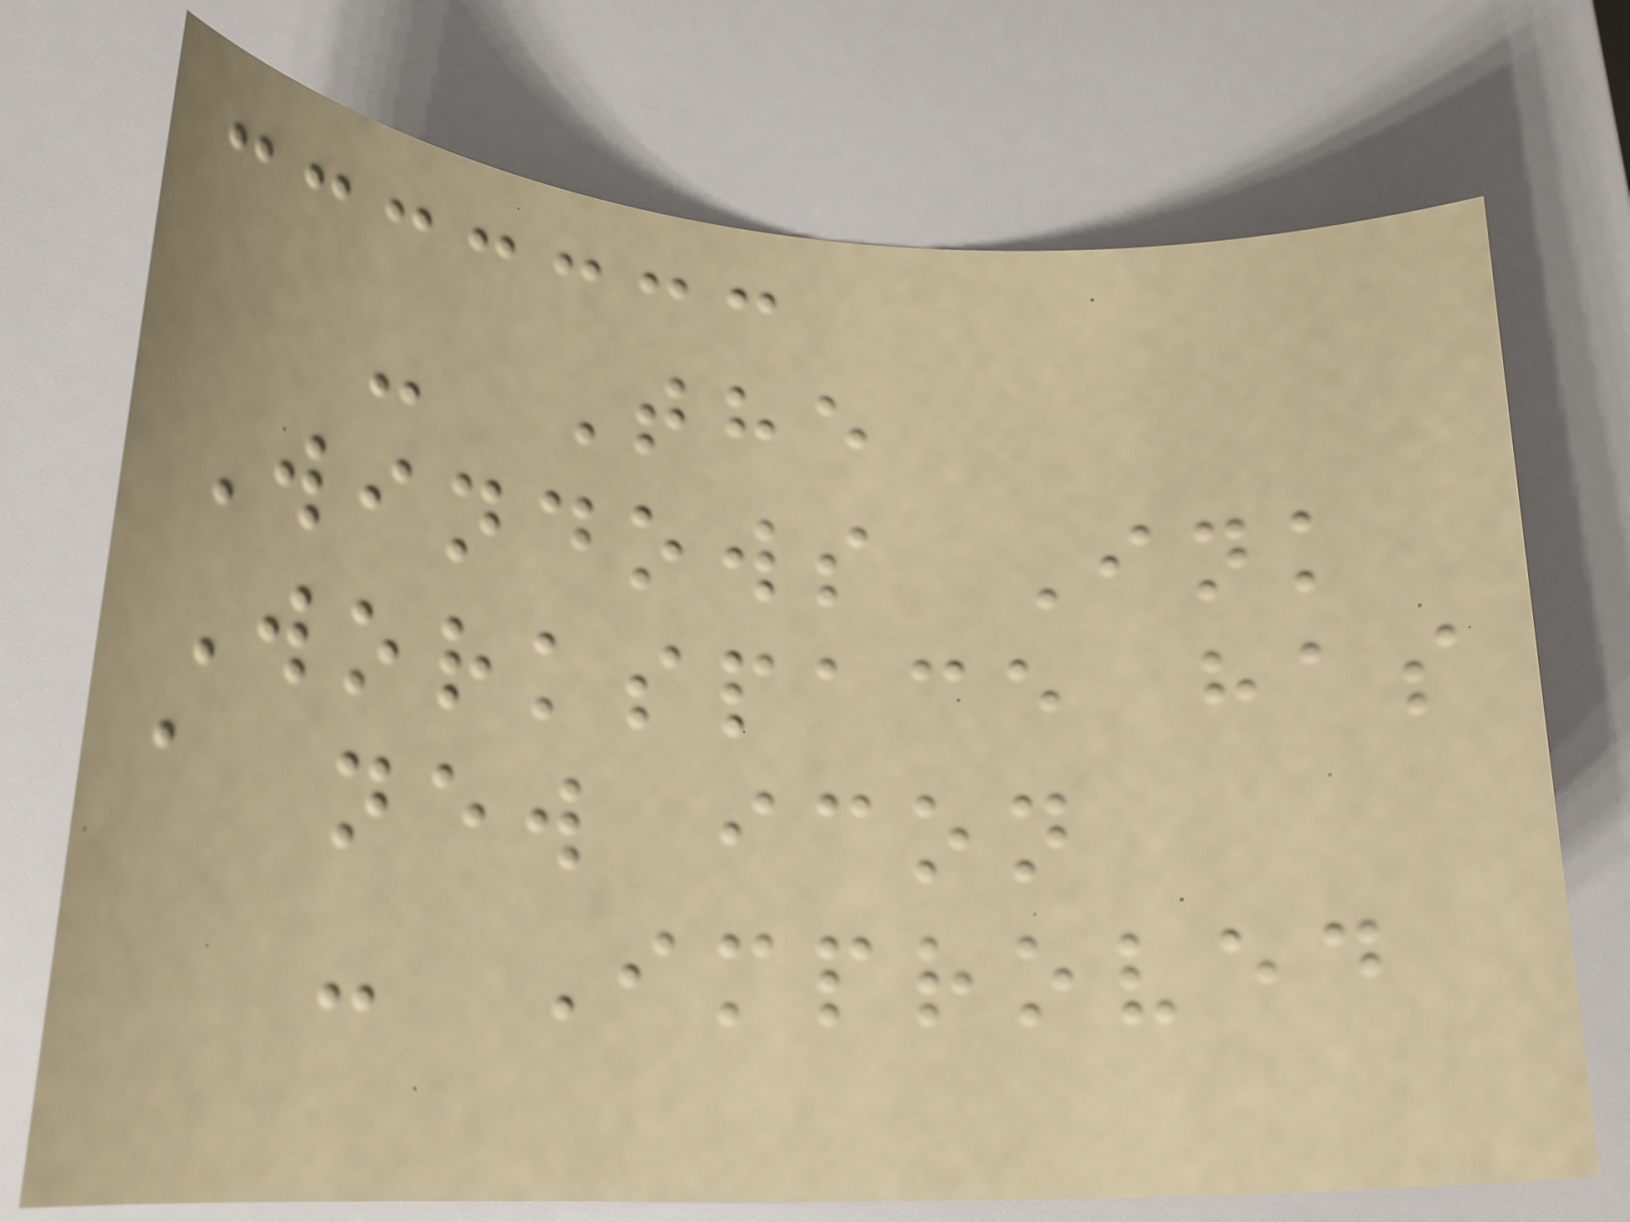- The
Windows Ink
Workspace has
a new icon
- Improved
